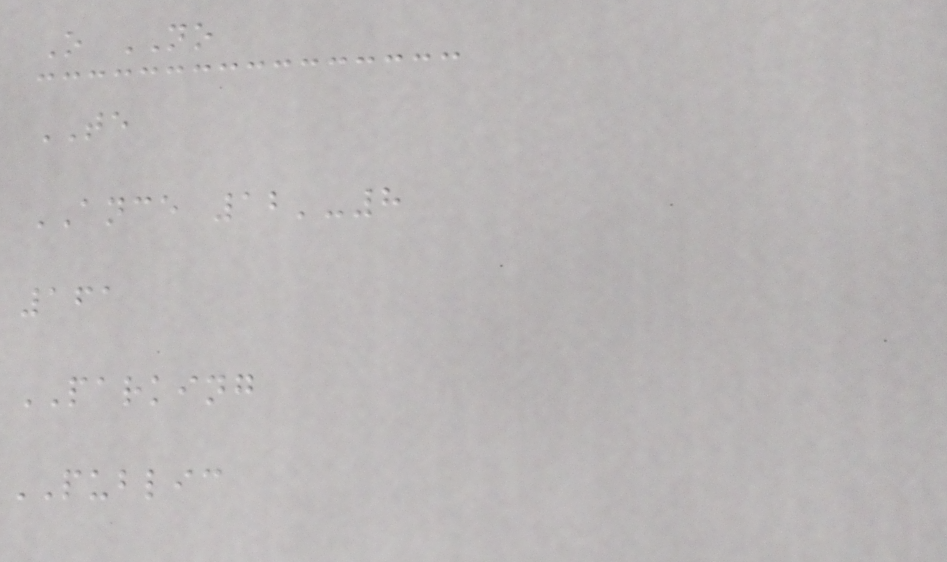O NO
TE
ANCE 12'-8
161
PARKING
PUBLIC
